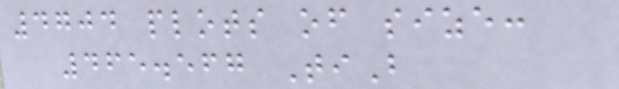4704 plots of size:
465.567 TiB
